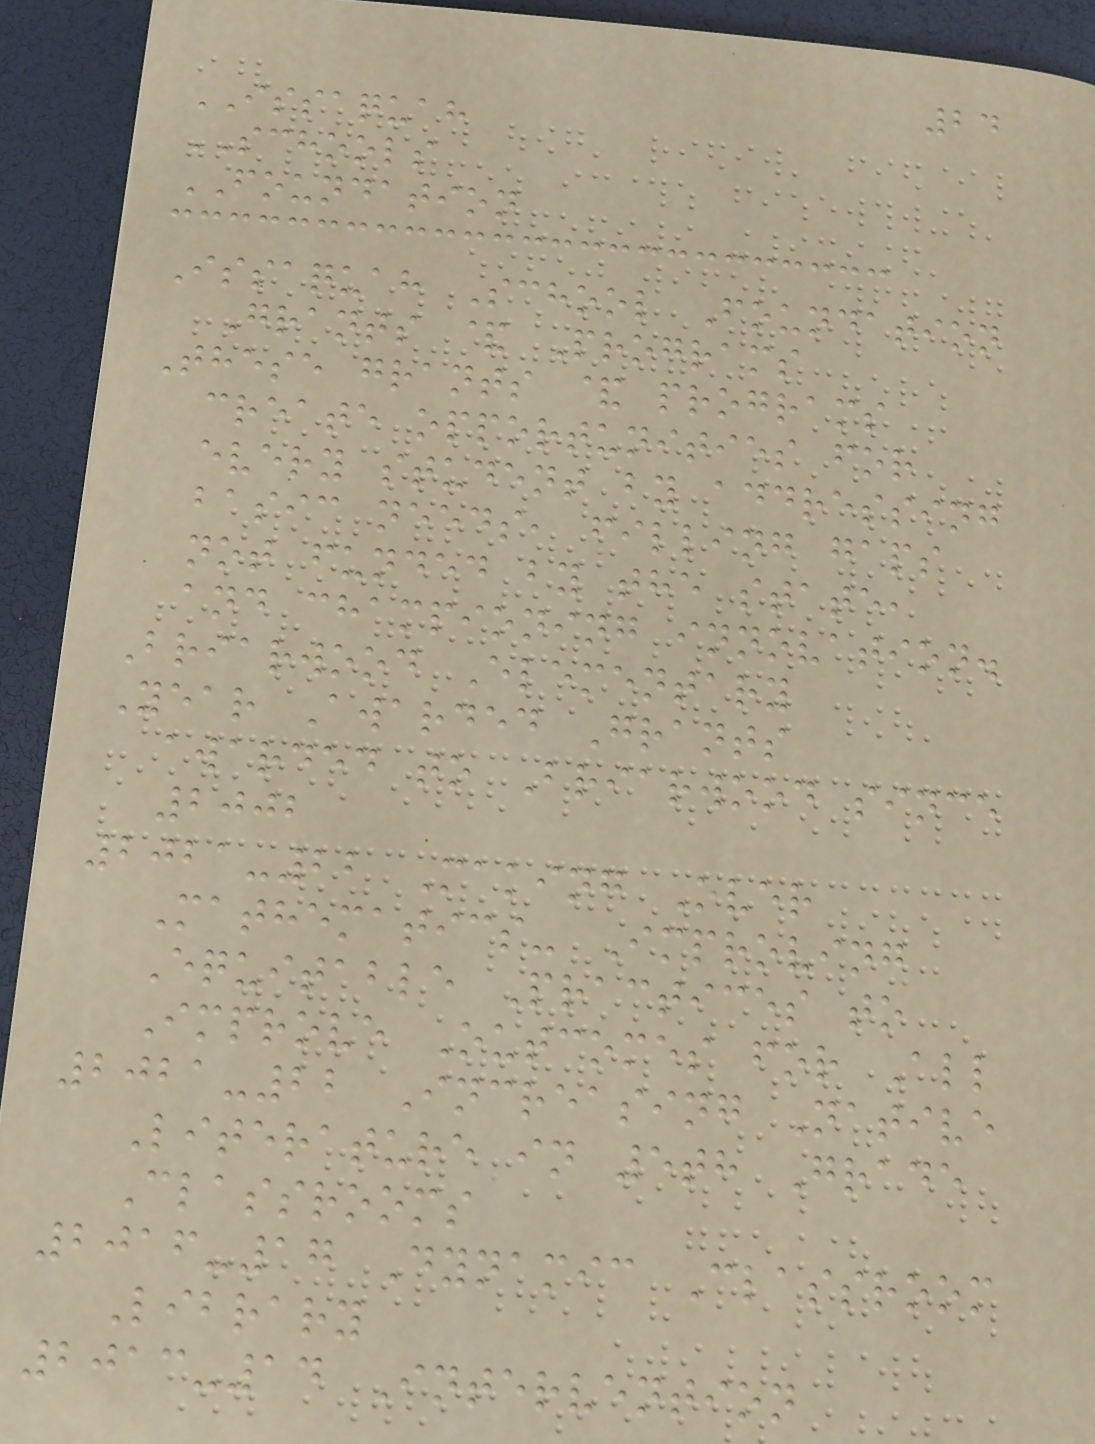24
ISSAQUAH
SCHOOLS
FOUNDATION
Issaquah School Foundation
Grants & Programs
These grants & programs
create opportunities for
every student by addressing
basic needs, filling gaps
not funded by the state,
and championing innovation.
Briarwood Elementary
Year Awarded Grants
awarded to Briarwood since
2002
2021-22 Making Over
Mathematics- Improving
Equitable Practices to
Improve Outcomes for All
2021-22 Increasing Native
Literature in 5th Grade
Classrooms
2016-17 Dynamic Classroom
Library
2013-14 Intervention
